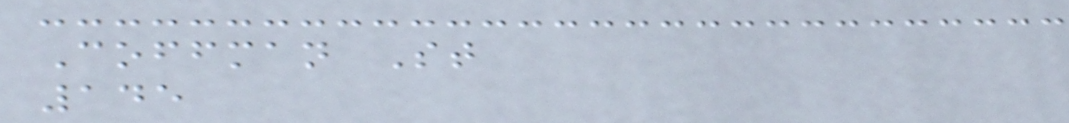Coffman St
145
